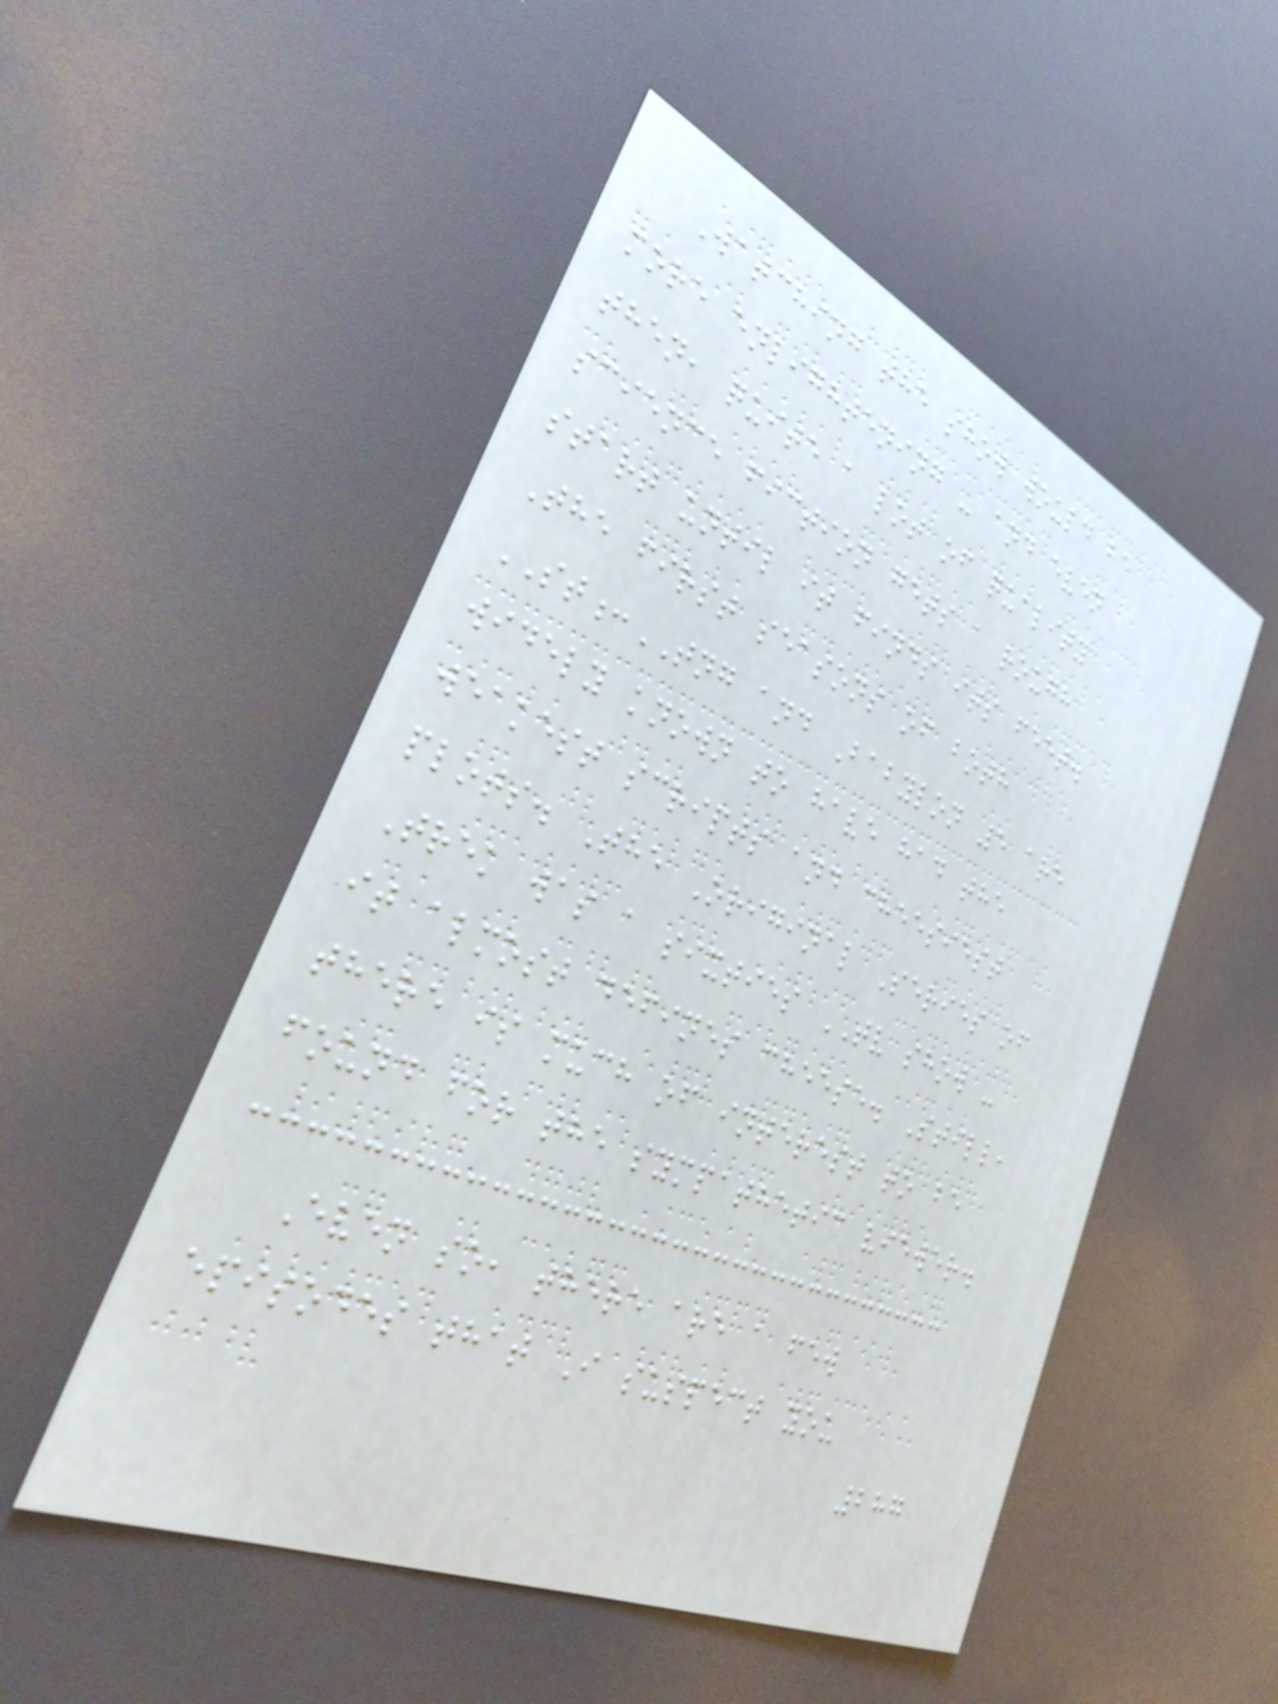Watching the show would be
more enlightening - and even
then, quite a lot of quality
science fiction gets a rough
start until it finds its feet.
The first seasons of both
ST:TNG and Babylon 5 are
widely known to have had the
weakest scripts and cheesiest
plots. The Original Series of
Trek was a sixties TV show -
it almost defines cheese. Still,
there is much of interest to be
found for the sympathetic viewer.
Even so, there are a few
episodes that I suspect you
287
